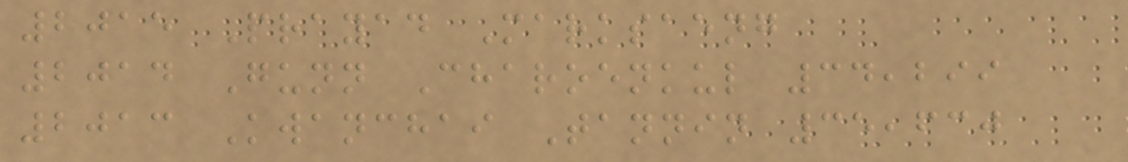2015 Prayad Marksaeng
2014 Gunn Charoenkul 34,299
2013 Kwanchai Tannin 35,630
